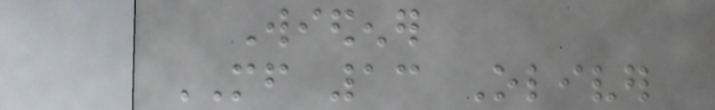Wiedener
MF 13 Oliver
